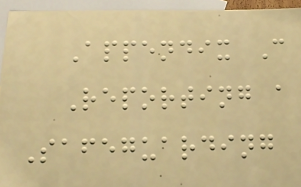Appendix C
Reporting a
Safeguarding
